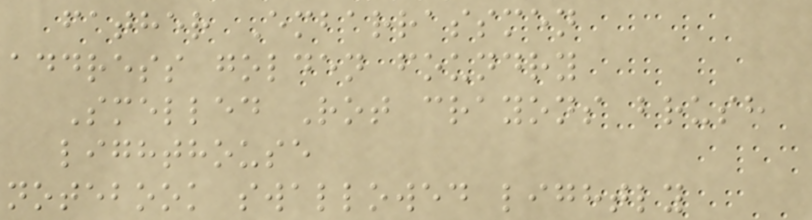father Embarrassmen
address golden foundry
Smelled Rot crayons brush
lighthouse
notebook swallowed lightly
